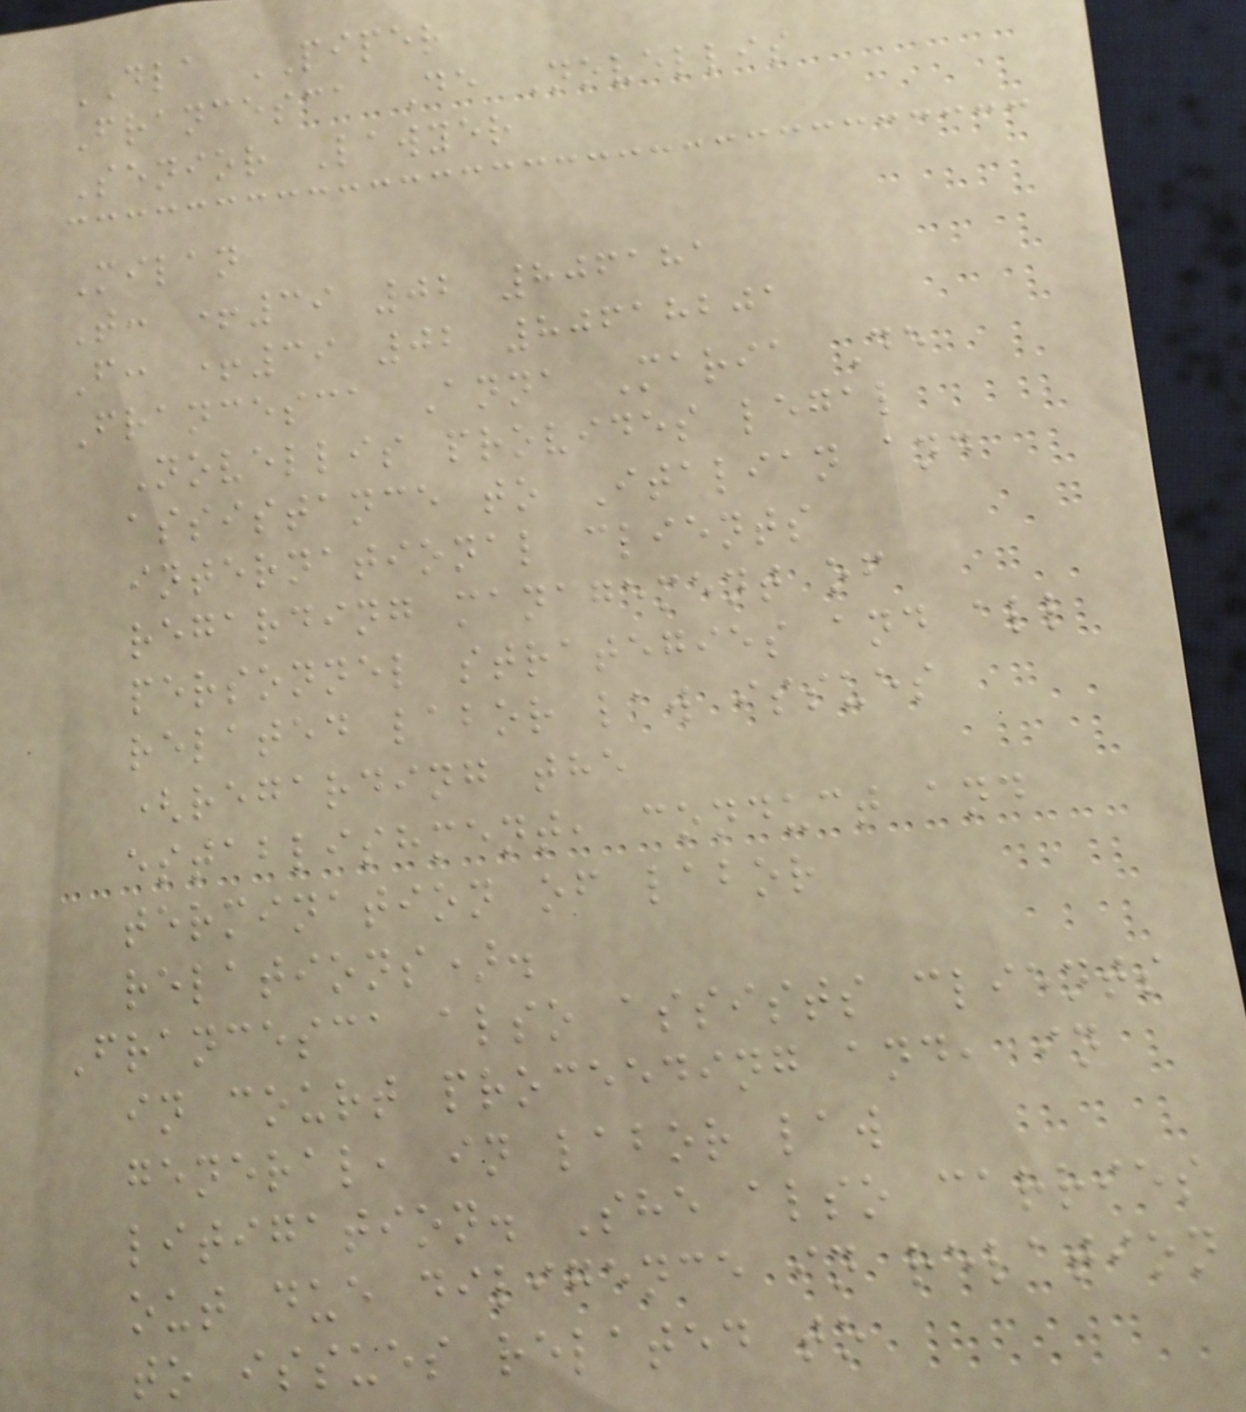DLA PIPER
Francesca De Novellis
Senior Lawyer
Milan
T: +39 02 806181
F: +39 02 80618201
Francesca Anna Maria De
Novellis provides legal
assistance to Italian and
international clients
regarding management of
personnel strategies and all
related labor law issues
(regarding the
establishment, conduct and
termination of labor
relations).
Francesca also assists clients
in court proceeding and, in
general, in labor law
litigation. She also carries
out due diligence in relation
to issues related to
